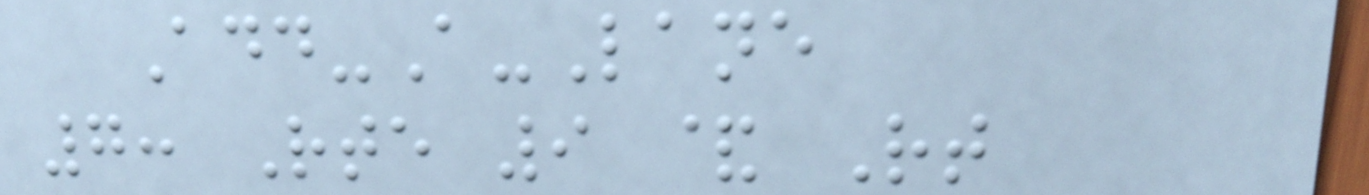Add-A-Lane
7: Rte 9 & Rt
